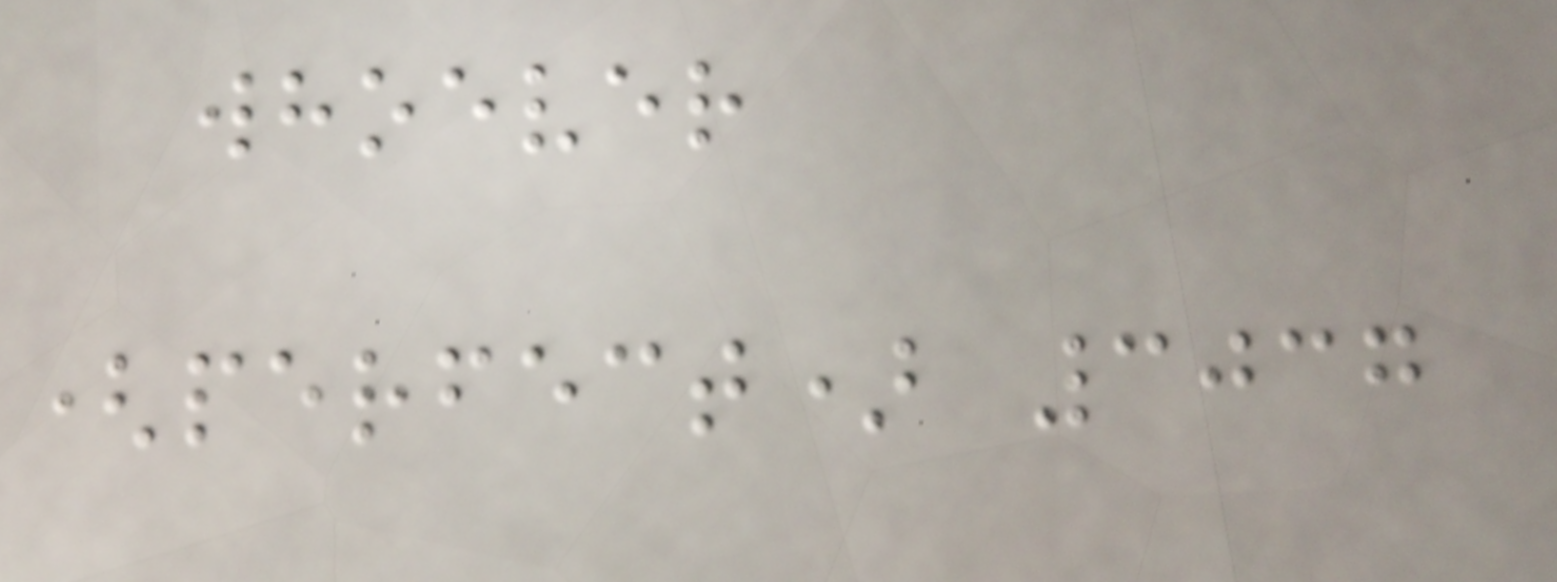whoever
(perfect) 3037
